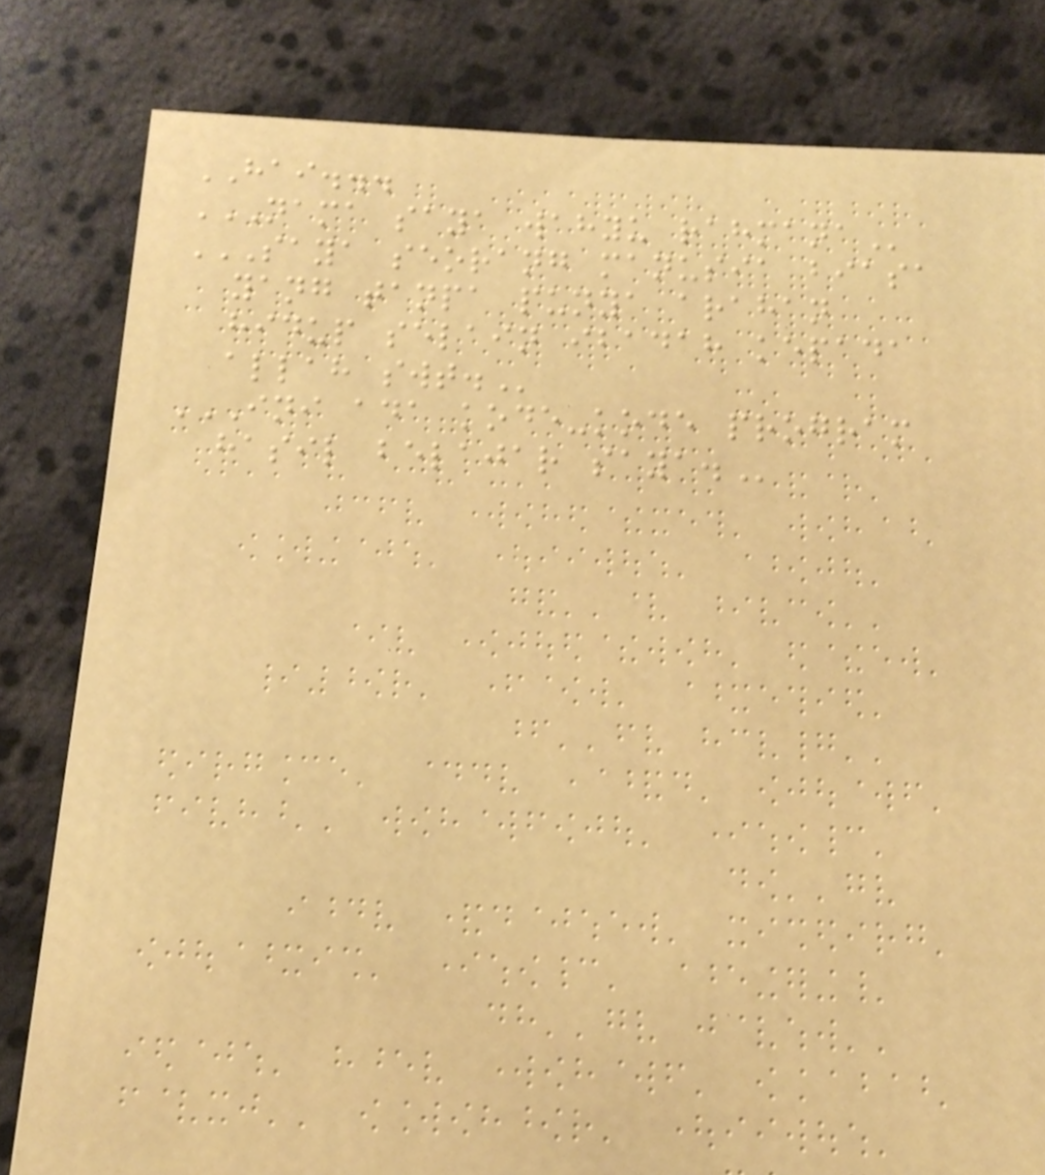HAI...
NAMA SAYA WAHYU RAHMANA
SAYA SEORANG MANUSIA BIASA
YANG TANPA PUNYA ARAHAN
HIDUP SELAIN IBADAH KEPADA
ALLAH SWT.
INI ADA KODE-KODE PROGRAM
HASIL BELAJAR SAYA.
